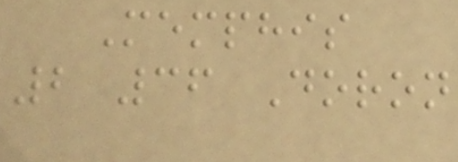Memphis
2 36 Doron
